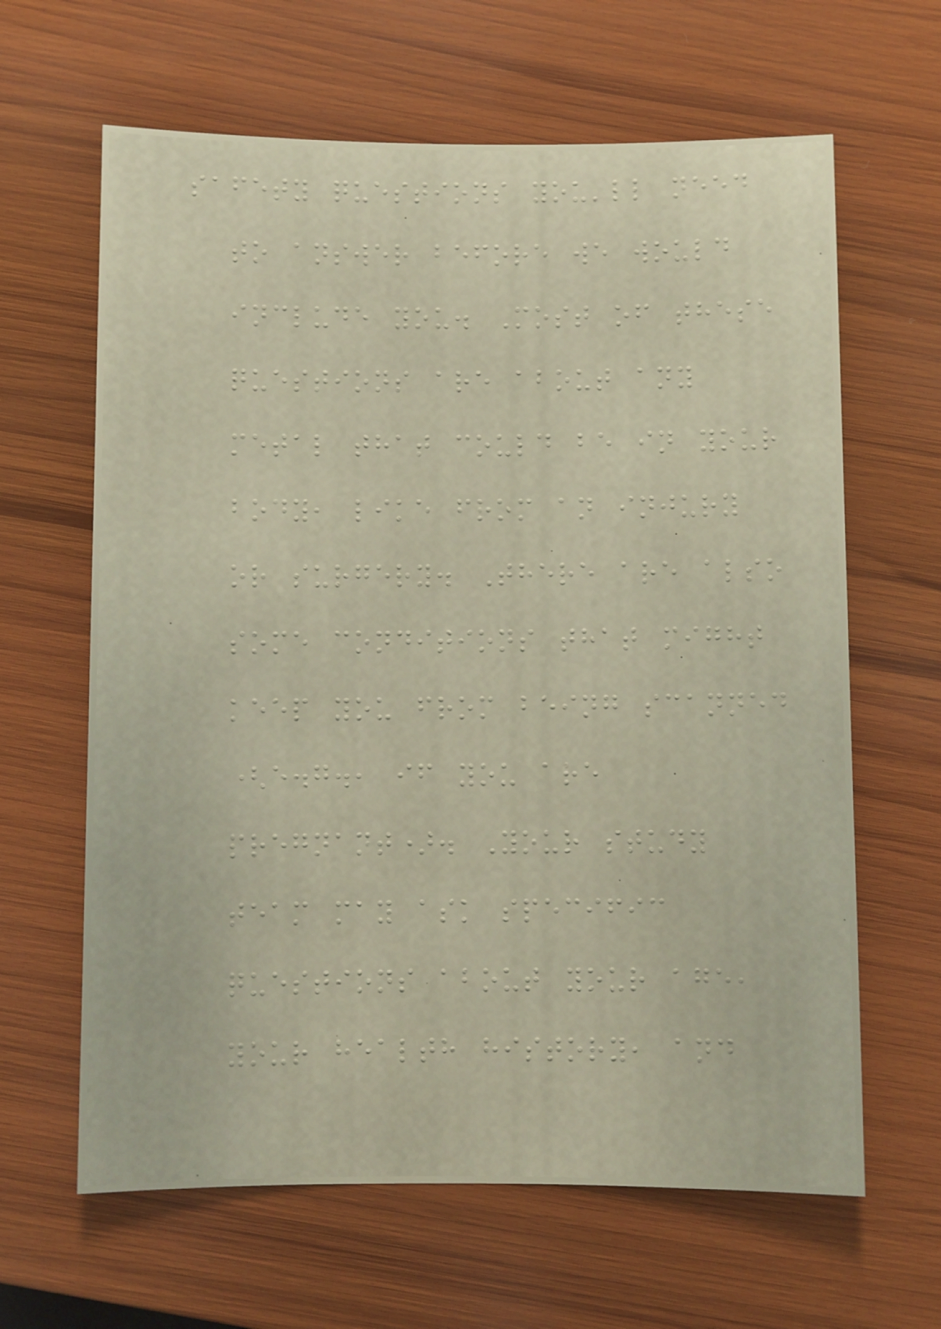safety questions you'll need
to answer before we would
include you. Most of these
questions are about any
metal that could be in your
body, like from an injury
or surgery. There are also
some conditions that might
keep you from being scanned
(e.g., if you are
pregnant). Your study
team may ask specific
questions about your age,
your health history, and
